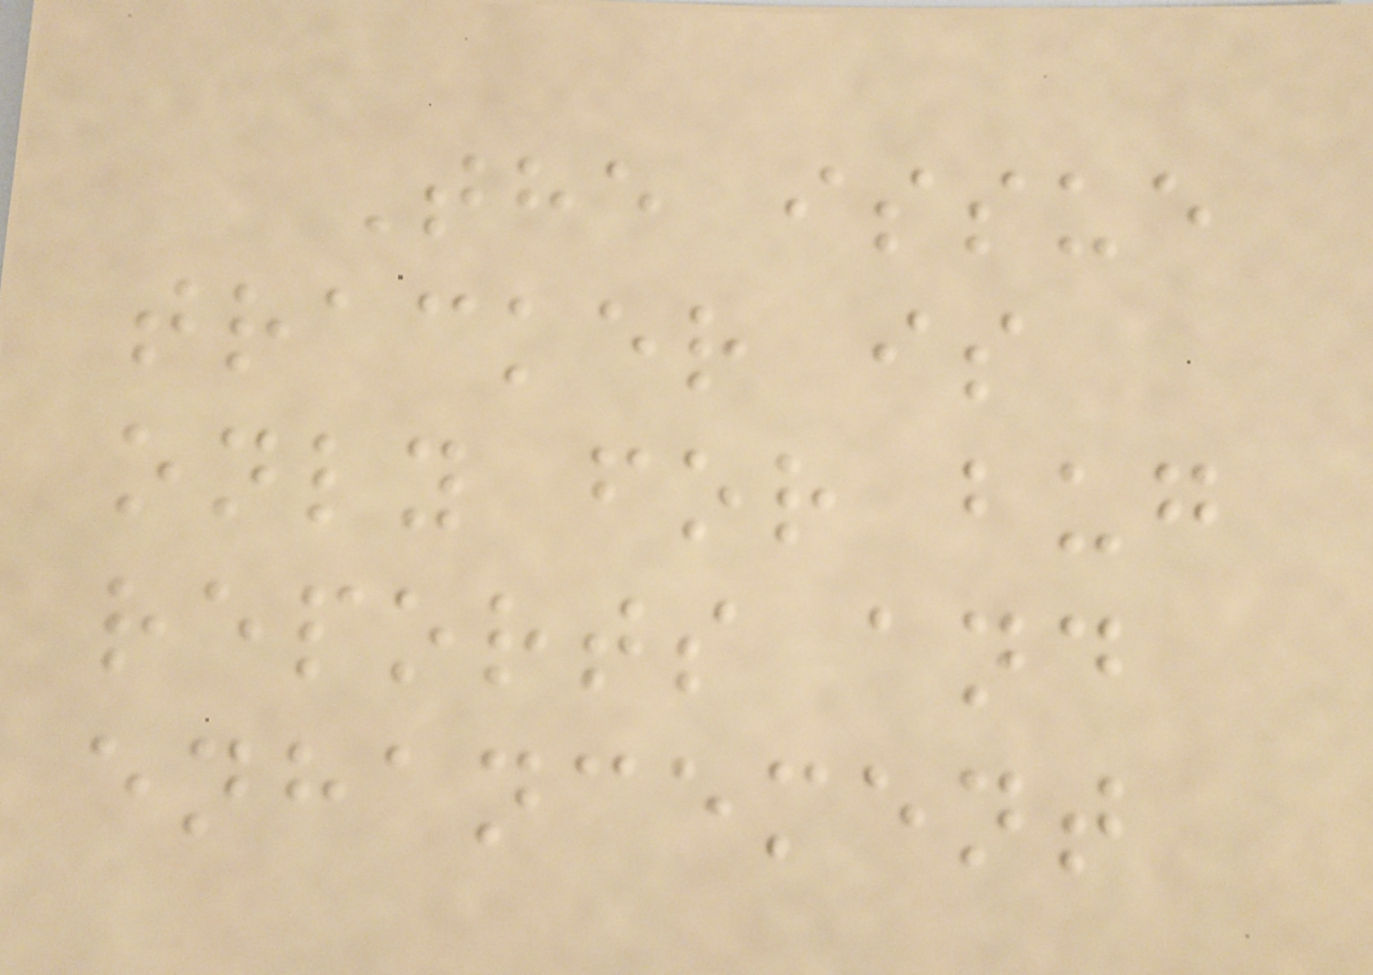The issue
tracker is
only for bug
reports and
enhancement
